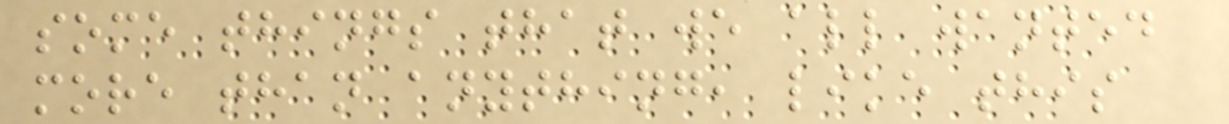some things that we all wanted
more than anything, like this
